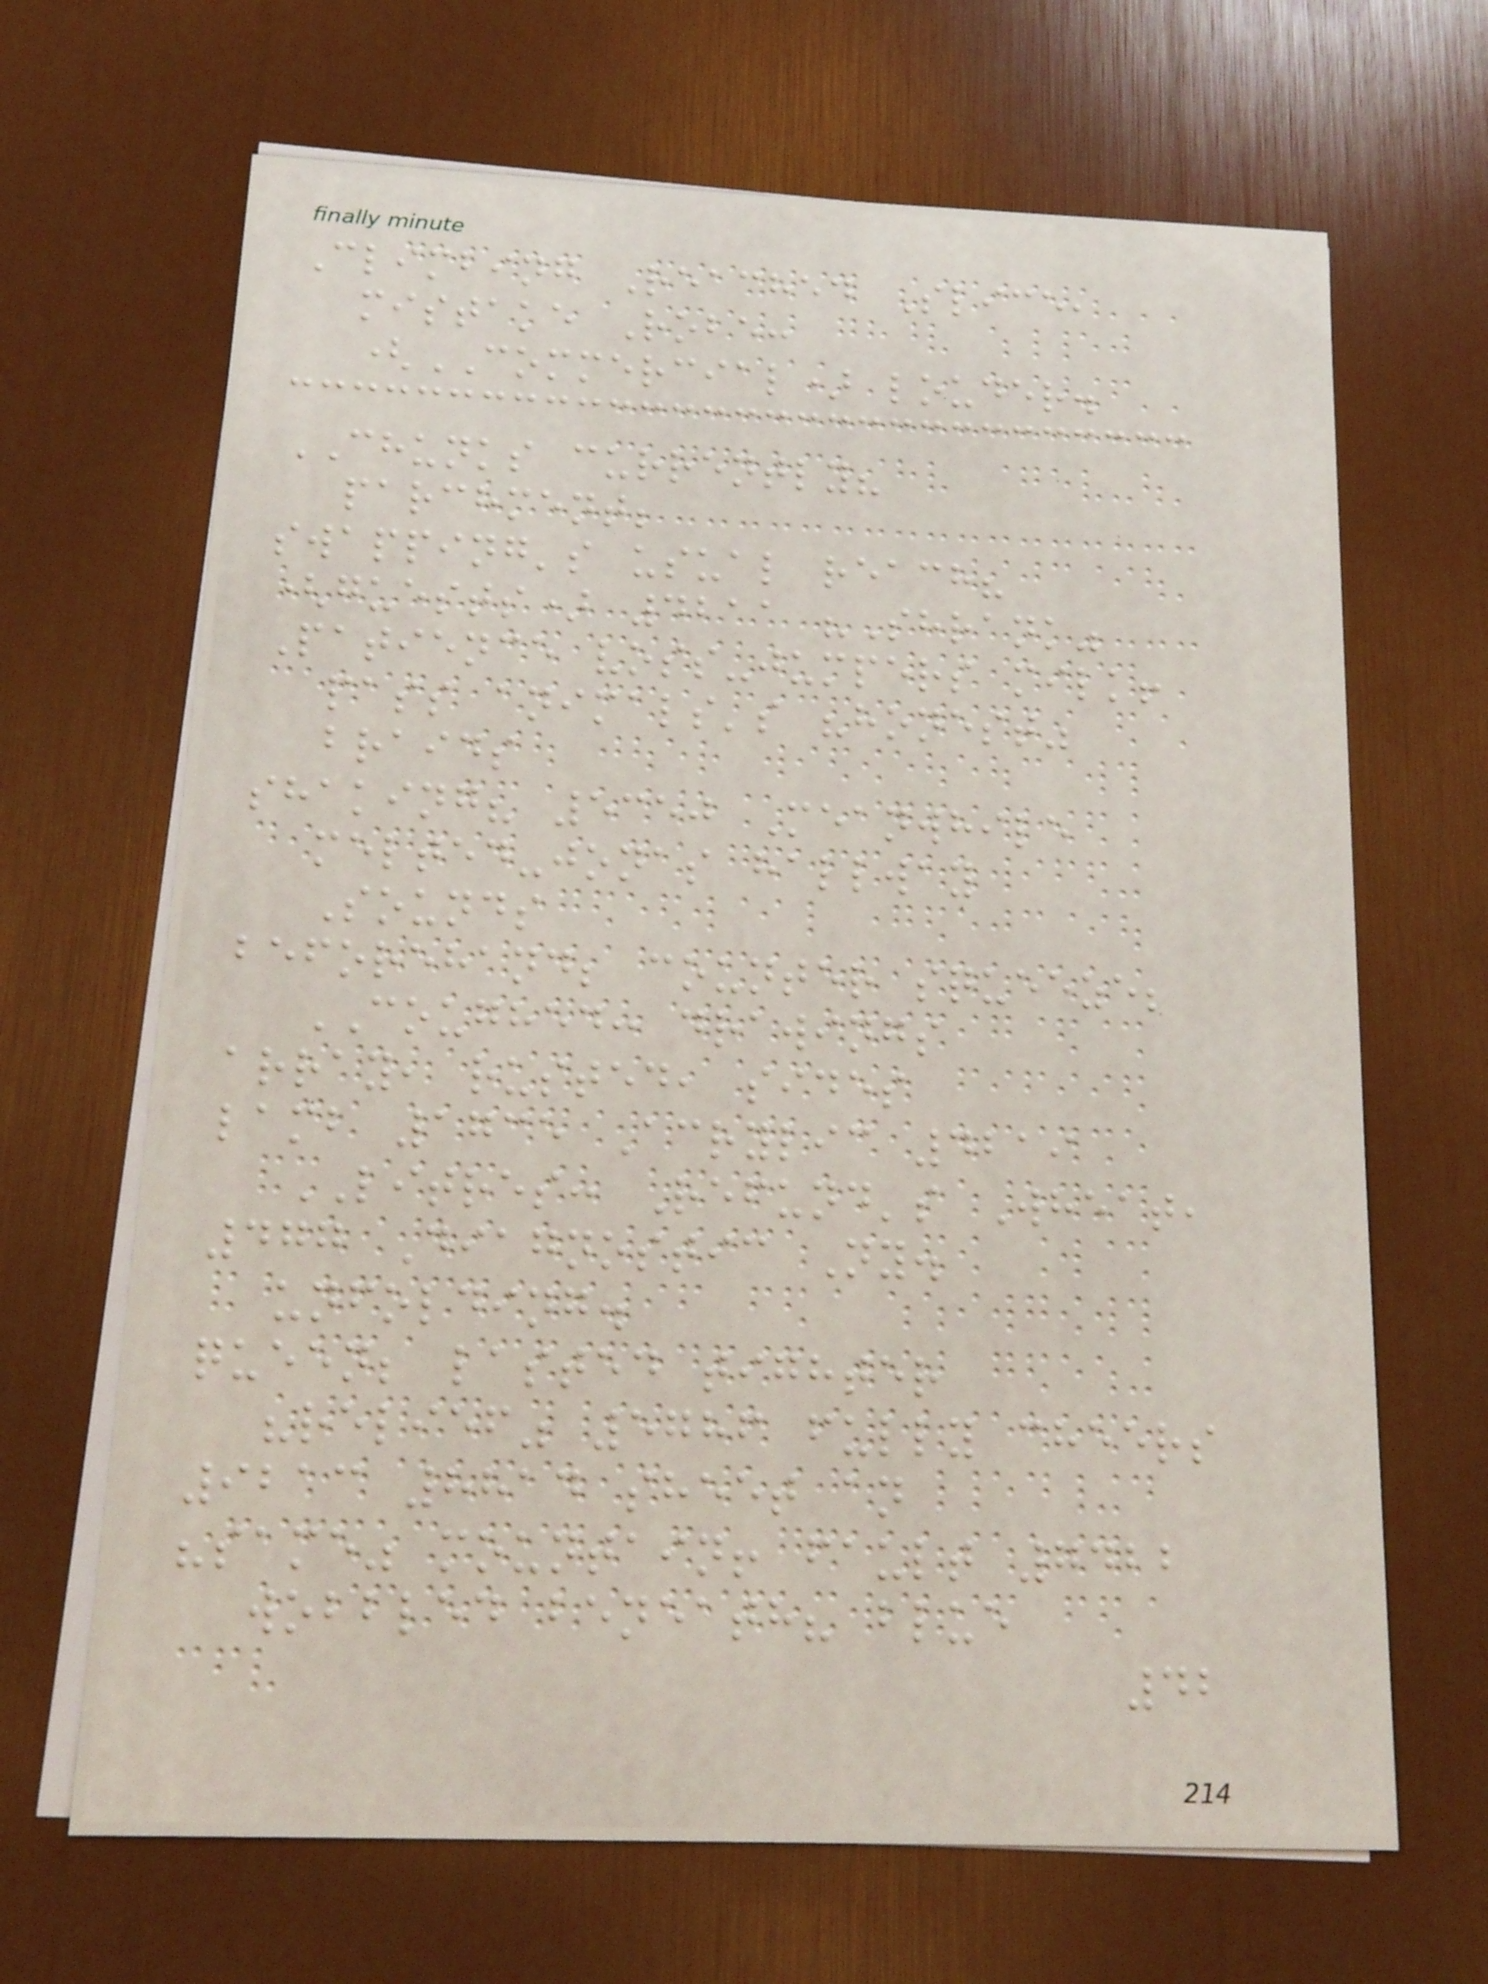Climbing Reached Slice,
mistake Robe:
(COMMERCIAL) louder.
CHUNKS currently?
parchment;
swapping's usual reach?
(guests) 4211 "Shrank"
Patience voss-jumpers milk!
pass animals's "honest"
braids
shaking? 5350 Meanwhile
melted-jonas hallway
Sounds
beforehand; counter squeeze;
COUGHED: drawings
array, rusted, sides
lamb 1735 Acrylic 4219
LITRES: Refund's Wheat,
477 Diagnostic Ny.
unfolding.
queen; lasted tighter
"relief" 5786 fully cheers
9213 8814 sheet an
"same" mountain! fault 7422
wobbled beneath? blue
42
